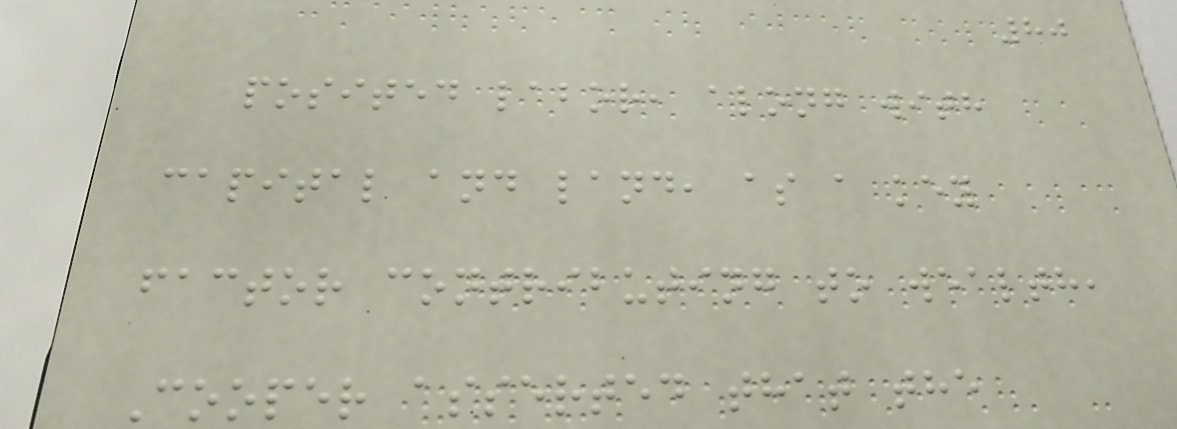80
posited labor, along with
capital and land, as a key
factor contributing to wealth,
Cooper asserted that the
